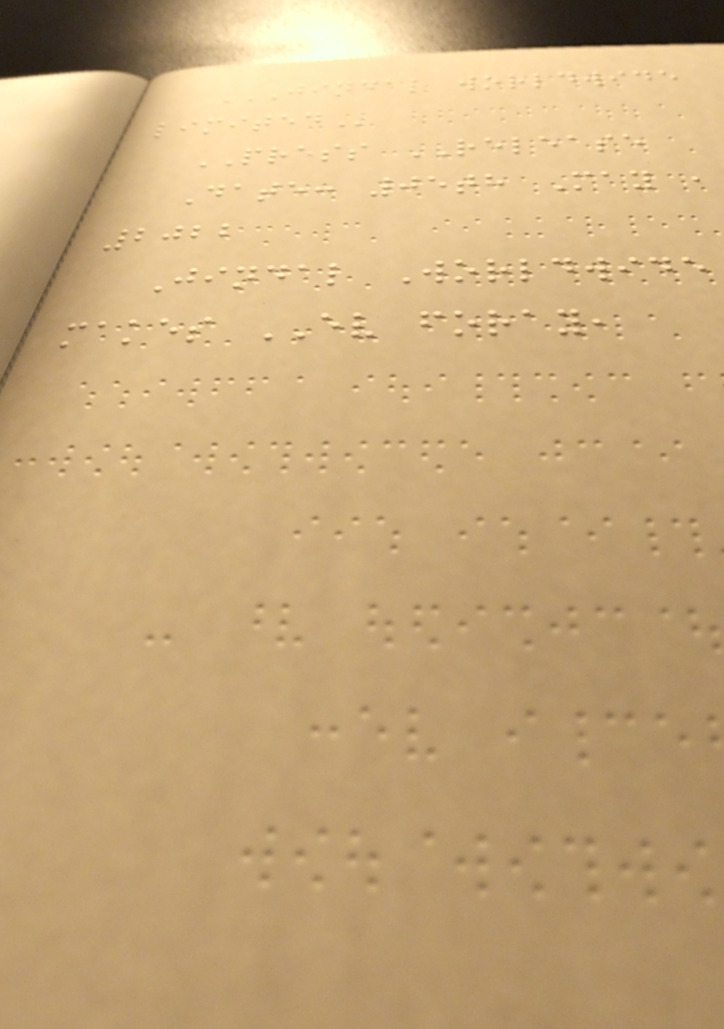JINDAL WORLDWIDE
LIMITED
PRESS RELEASE
Date: 05th May ,
2022
Jindal Worldwide
makes EV foray,
